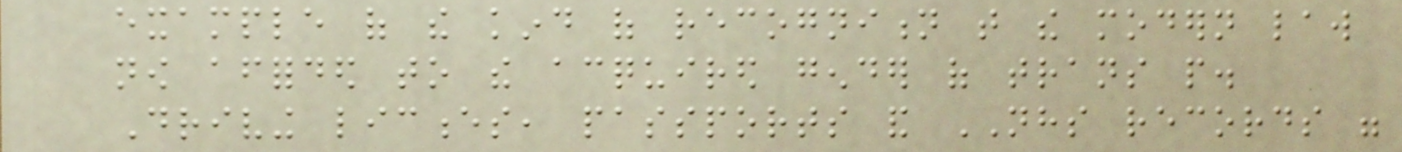example of the kind of recognition that the modern law
now afforded to the acquired gender of trans people.
Driving licences, passports and NHS records were
